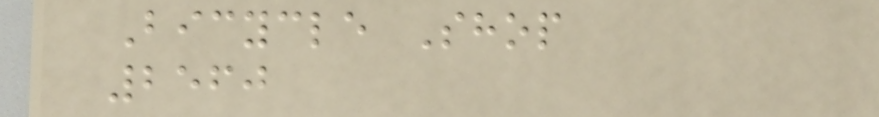Bicycle Shop
2560
